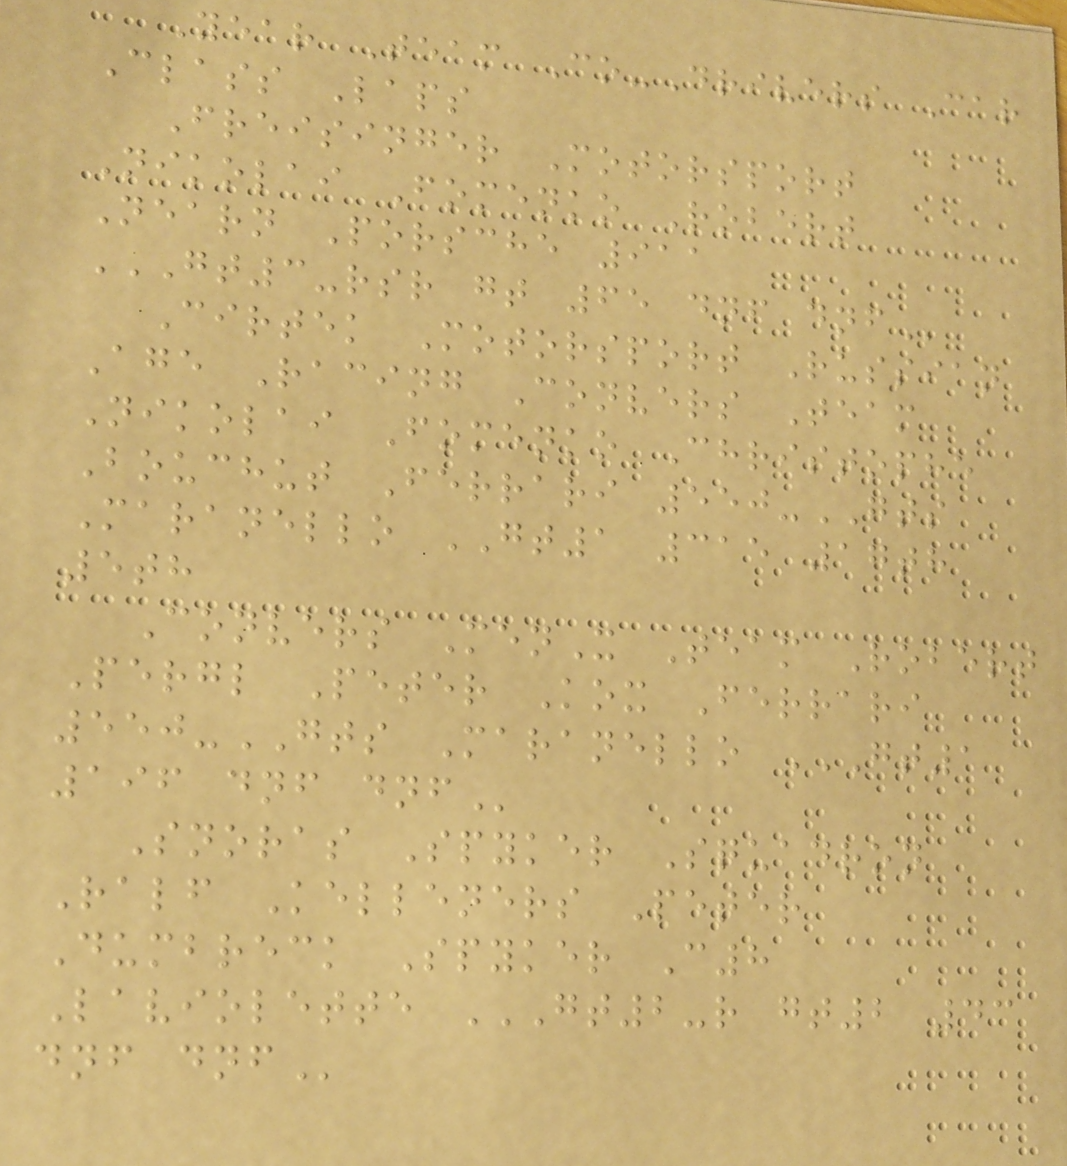Year Team Co-Drivers Car
Class Laps
Freisinger Motorsport
Nikolai Fomenko Robert
Nearn Porsche 911
GT3-RSR GT 65 DNF DNF
Cirtek Motorsport Russian
Age Racing Convers Team
Nikolai Fomenko Christophe
Bouchut Ferrari 550-GTS
Maranello GT1 315 17th
5th
Convers MenX Team Robert
Pergl Peter Kox Ferrari
550-GTS Maranello GT1
196 DNF DNF
Snoras Spyker Squadron
Ralf Kelleners Peter
Dumbreck Spyker C8
Laviolette GT2-R GT2 43
DNF DNF
